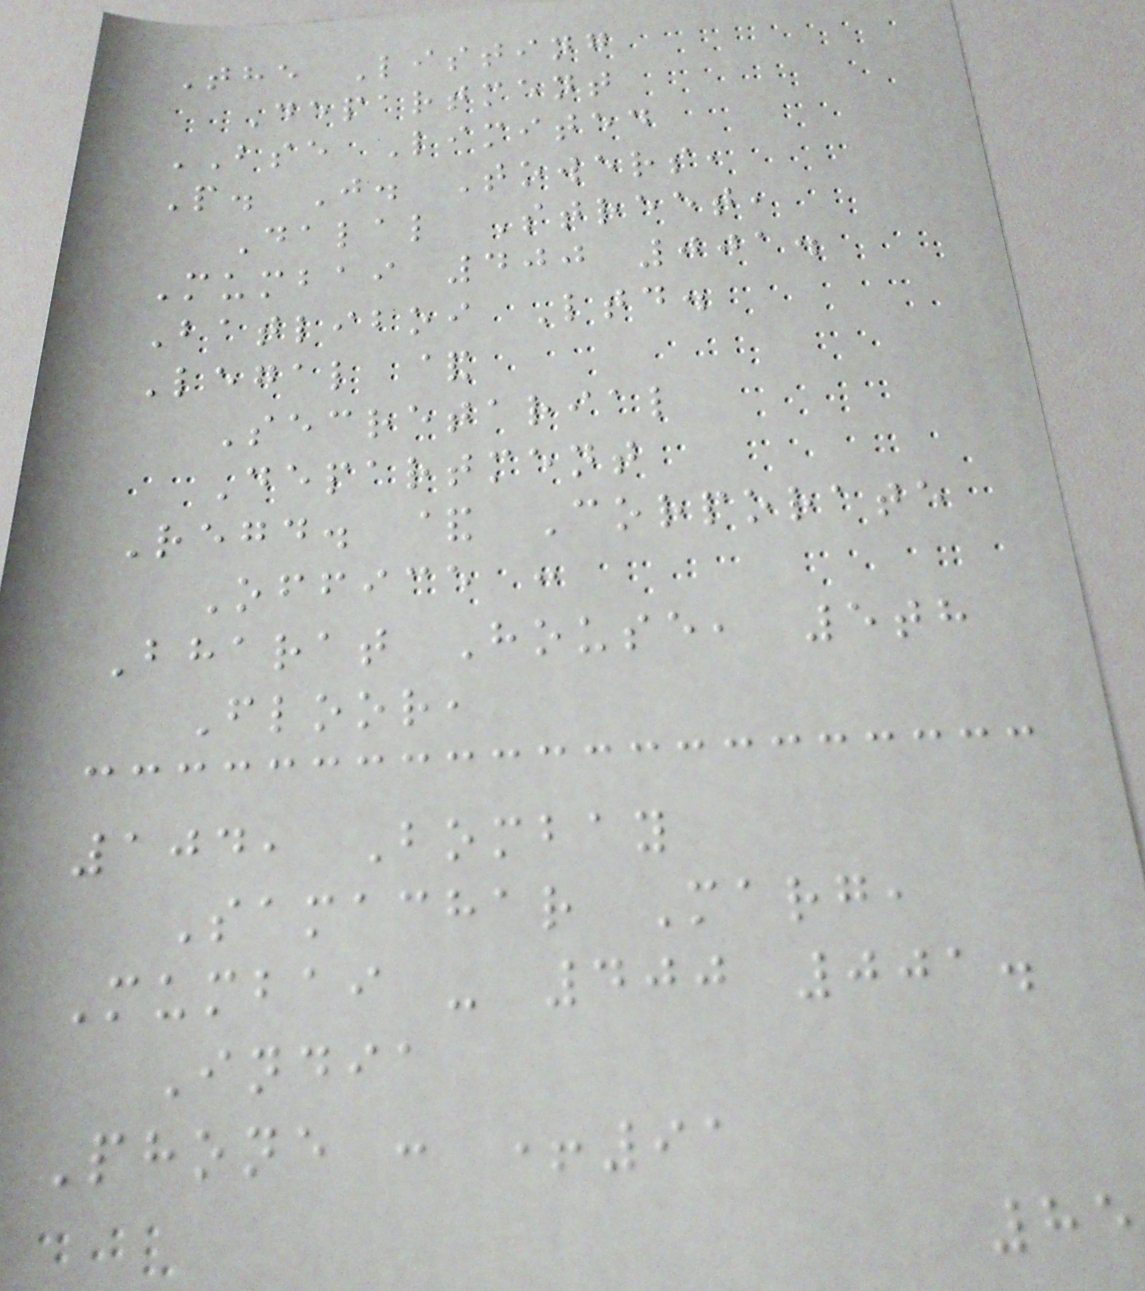The Listing
Department
BSE Limited
P. J. Towers,
Dalal Street,
Mumbai 400 001.
Batliboi Ltd.
Legal &
Secretarial
Department
Regd. & Corporate
Office :
Bharat House, 5th
Floor,
104, Bombay
Samachar Marg,
Mumbai - 400 001.
India
Phone : +91
85
